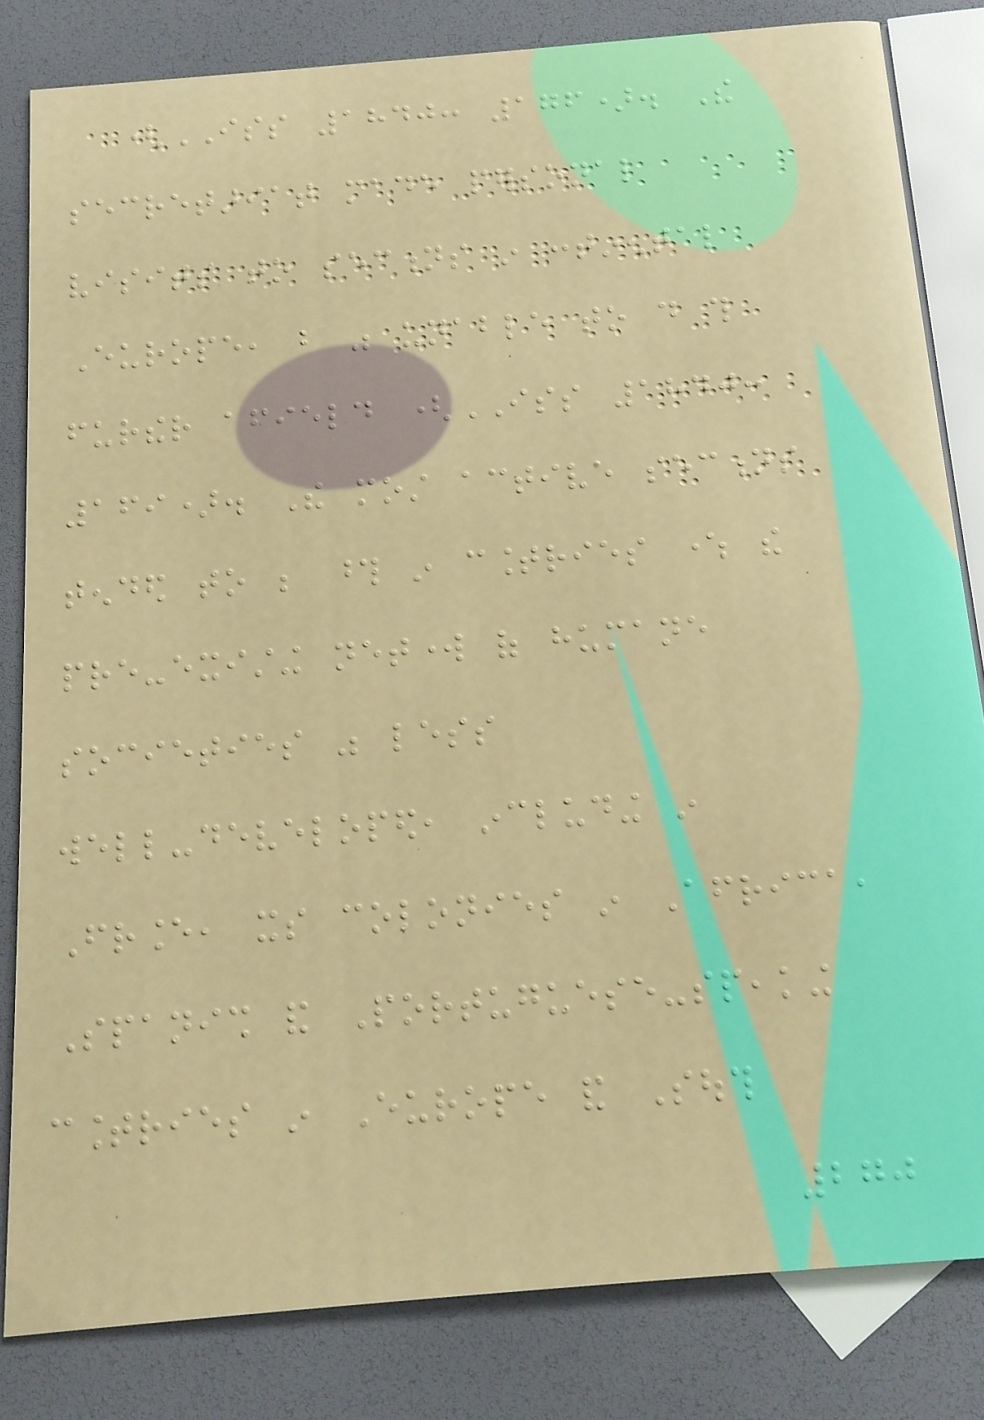(ISS 1840: 176). The
secretariat made personal
visits to sections in continental
Europe, but was unable to do this
further afield (ISS 1840:
169). The most active sections
tended to be those in countries where the
pre-existing network of humane
societies was less
well-developed, including in
France, its colonies in Africa,
Spanish and Portuguese-speaking
countries in Europe and South
270
